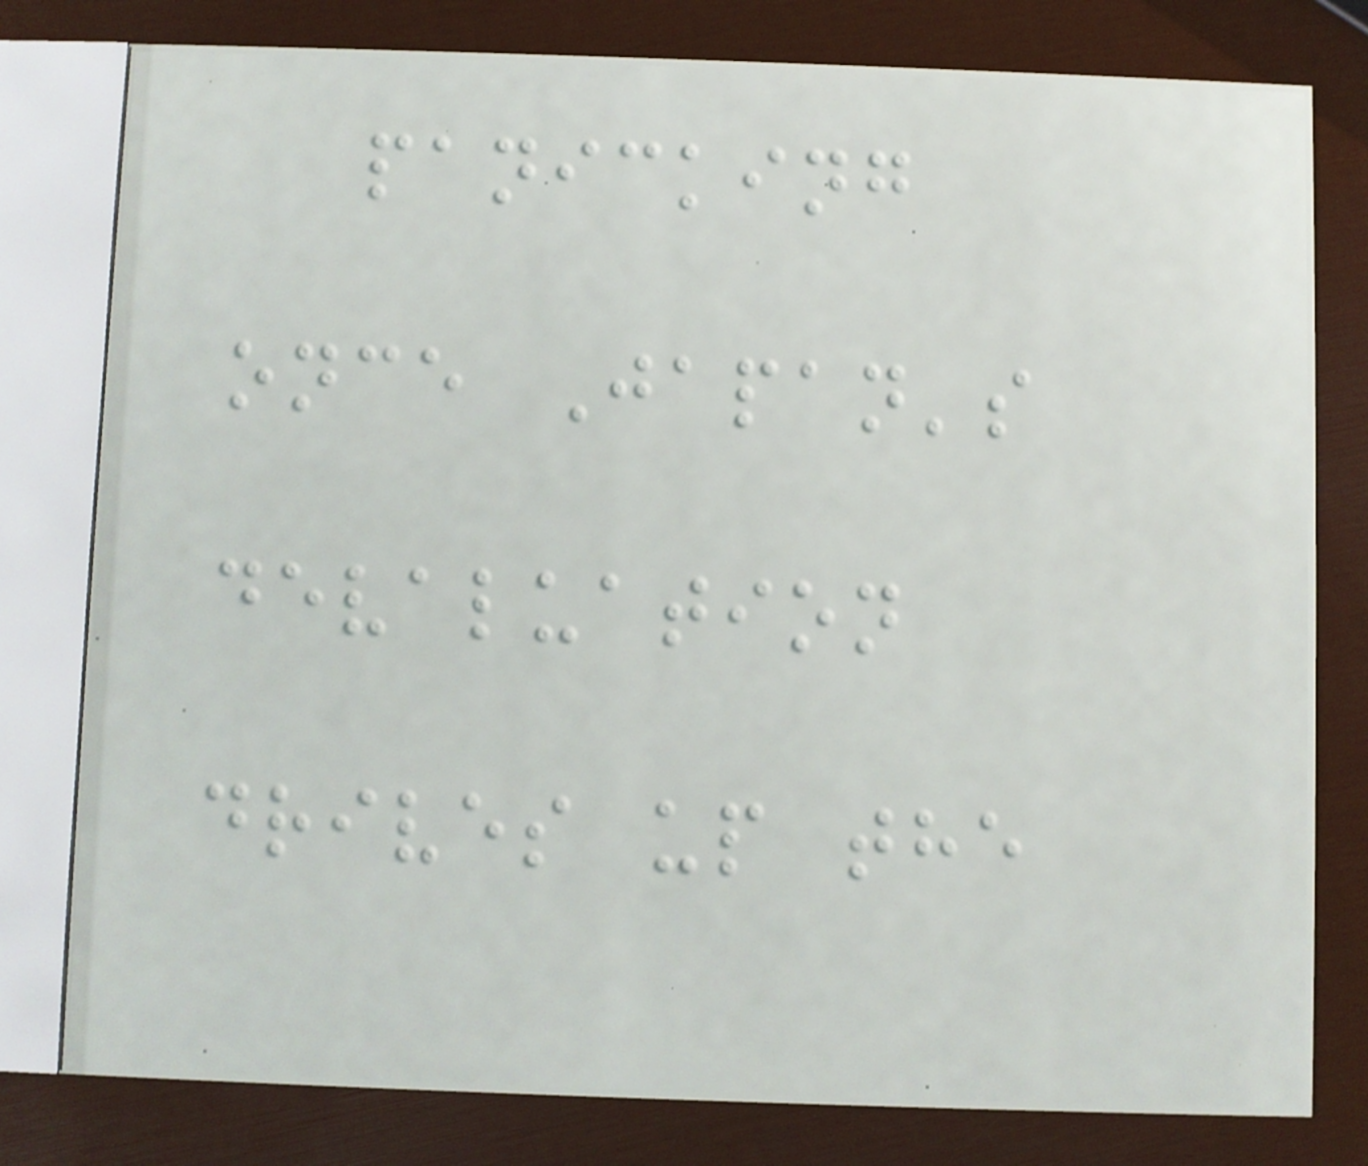panicking
once Japan's
devaluation
drives up the
